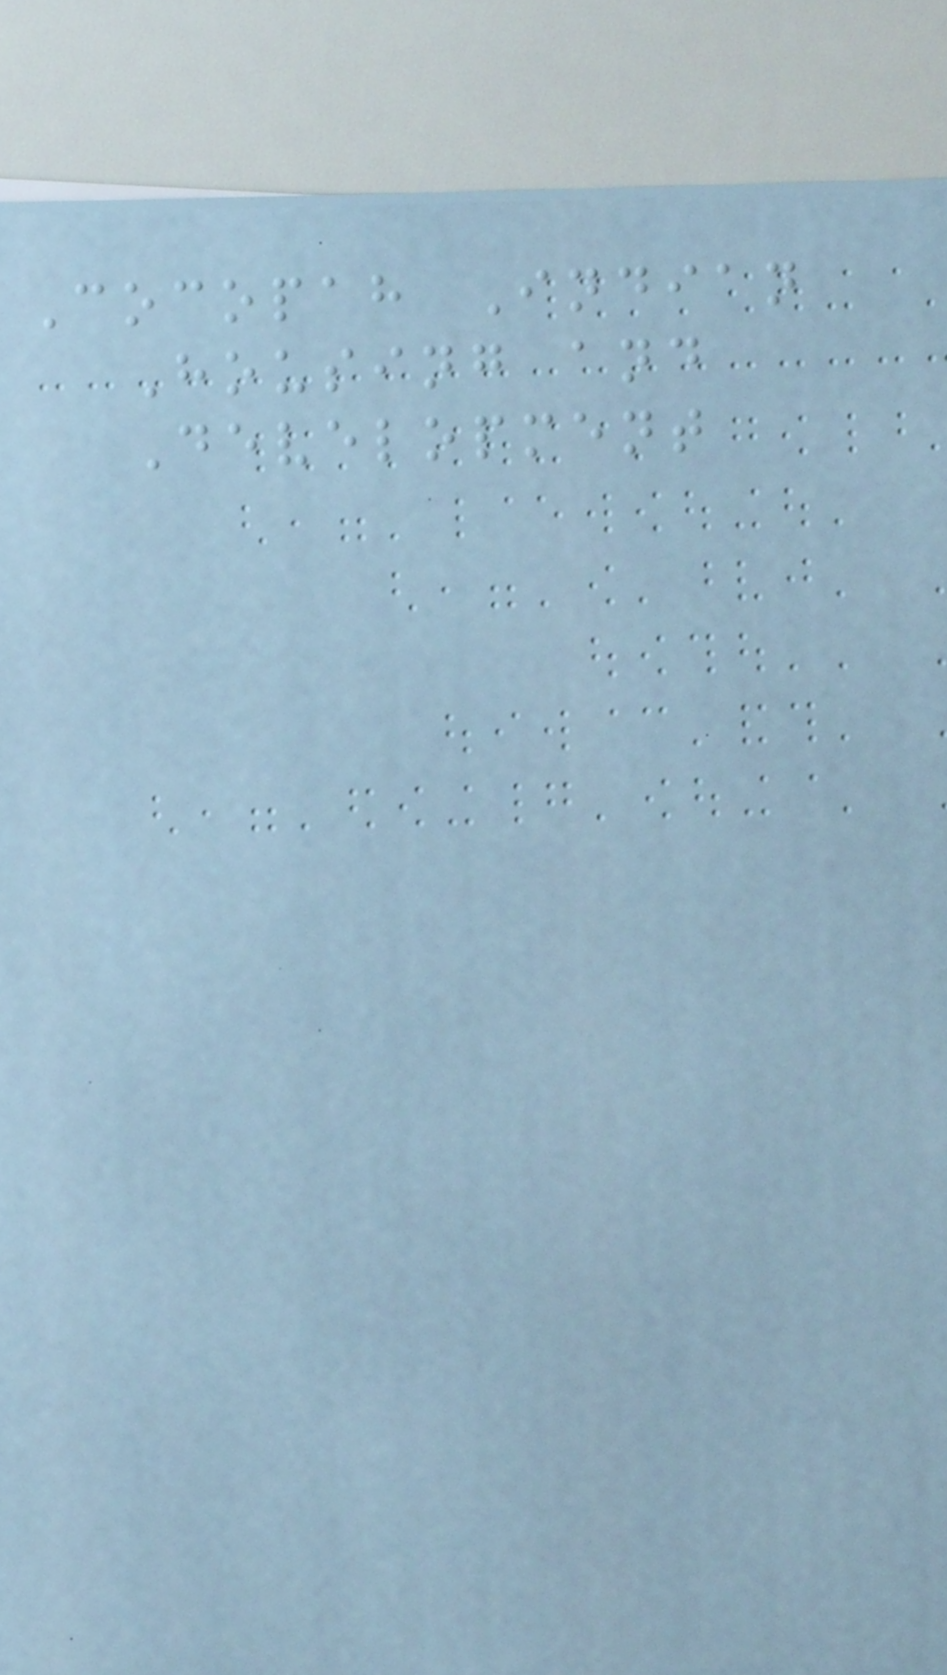Cocopah Indian
Housing and
Development
